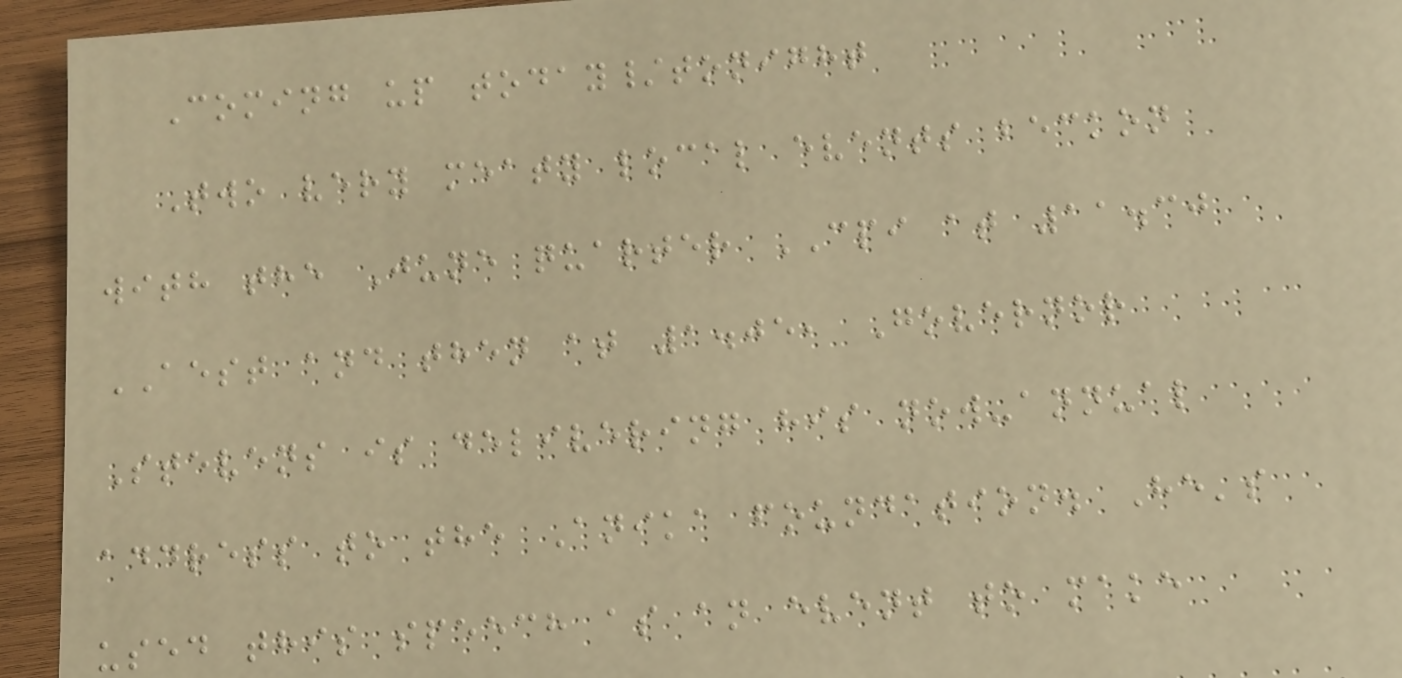Coming up today/tonight
Two very meaty local events beckon
with the June quarter CPI at 11.30
AEST and then at 1.05, Governor
Stevens is delivering his now-annual
address to the Anika foundation. He's
used this speech as an event to make
